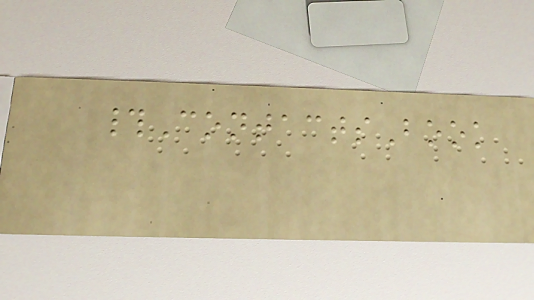#ContactsBook
